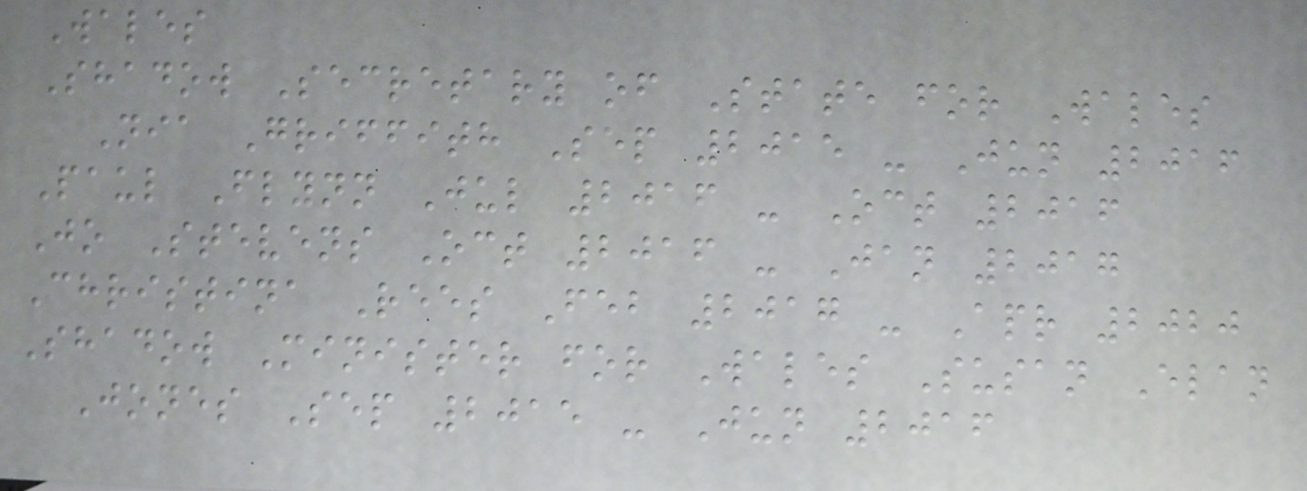Wales
Shadow Secretary of State for Wales
Nia Griffith Sep 2015 - Jun 2016
Paul Flynn Jul 2016 - Oct 2016
Jo Stevens Oct 2016 - Jan 2017
Christina Rees Feb 2017 - Apr 2020
Shadow Minister for Wales Susan Elan
Jones Sep 2015 - Jun 2016
